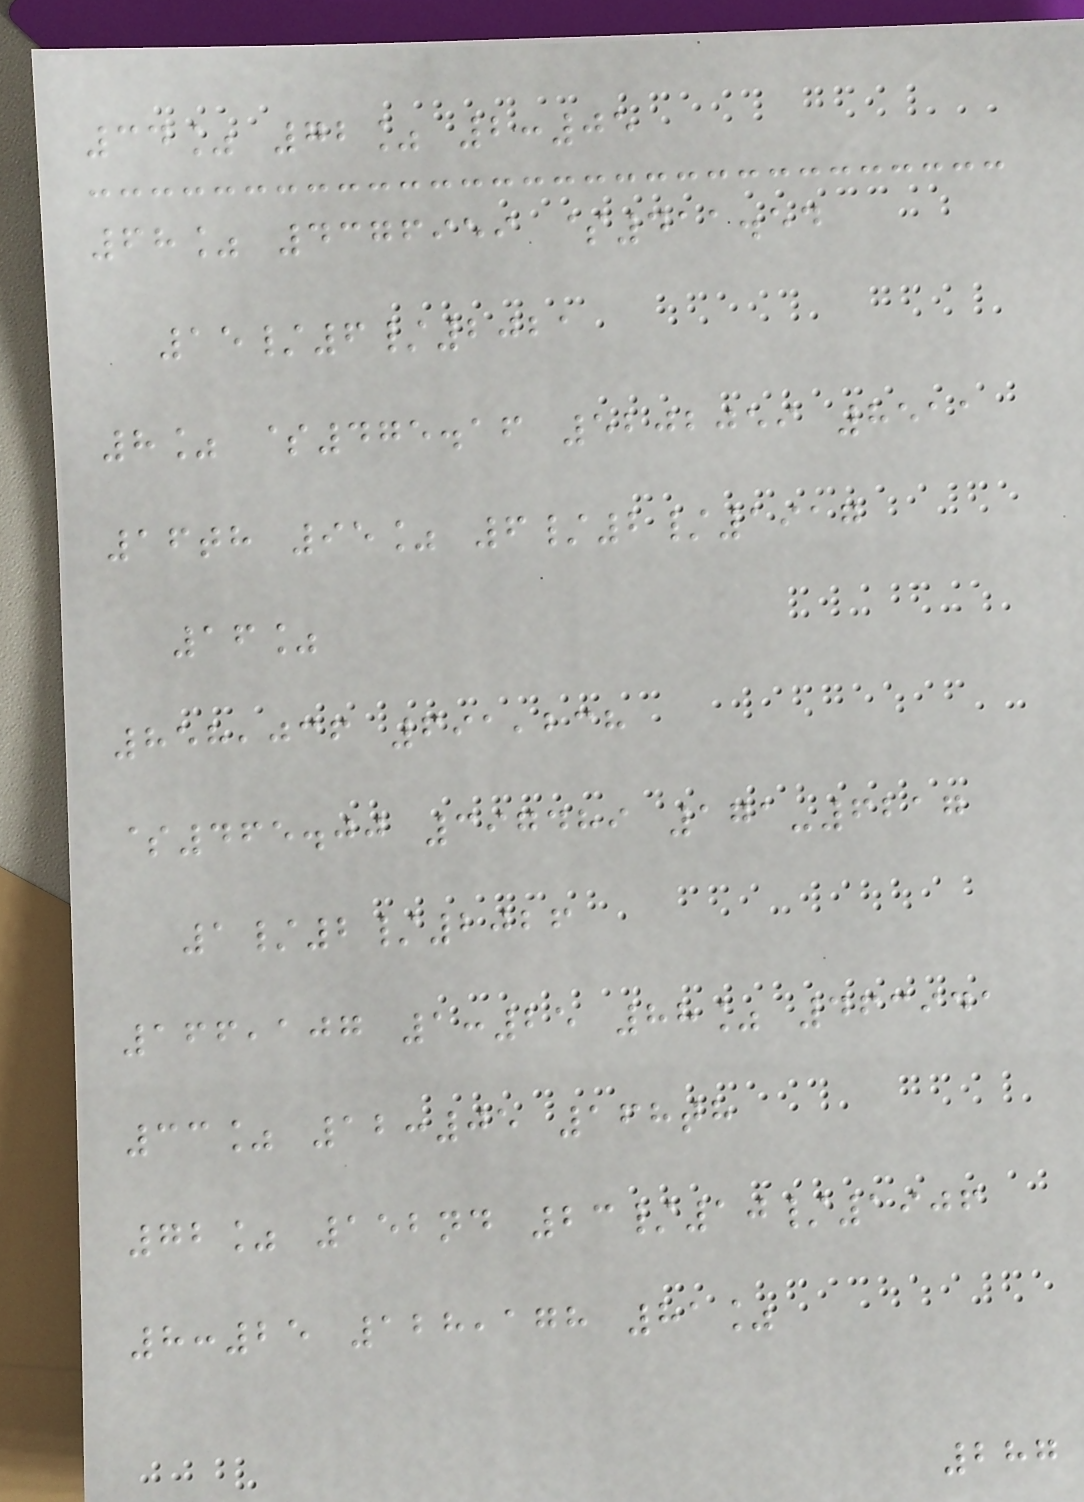34% 72% 2:05
68% 4376959 $411.54
15/6/2021
8% $475.16 5202059 8511
16th 95% 6/2/1917
16%
858,036 691,238
$465.00 397489 171-6217
1/2/2026
166,107 1:25 88% 463941
33% 12:05 168th
72% 152nd 23/10/1906
8:25 128,178 81%
287
